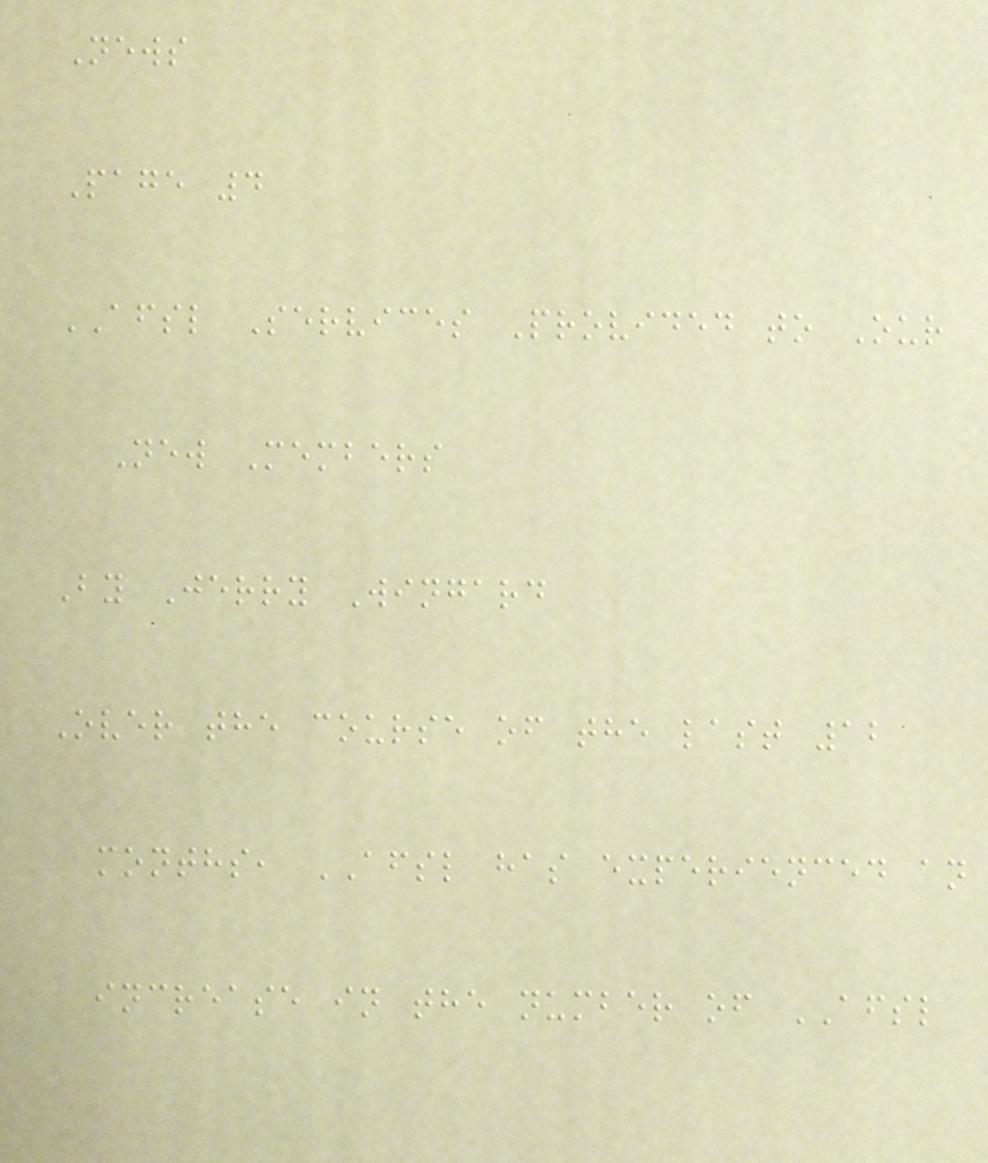News
Page 4
AFSL Services Provided to Our
New Members
By Jerry Wingard
Over the course of the last 12
months, AFSL has experienced an
increase in the number of AFSL
